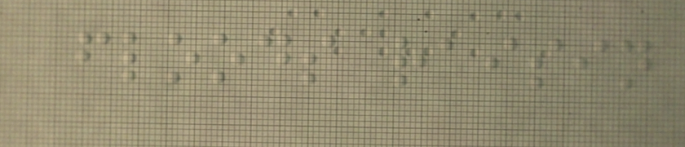floods raisin
